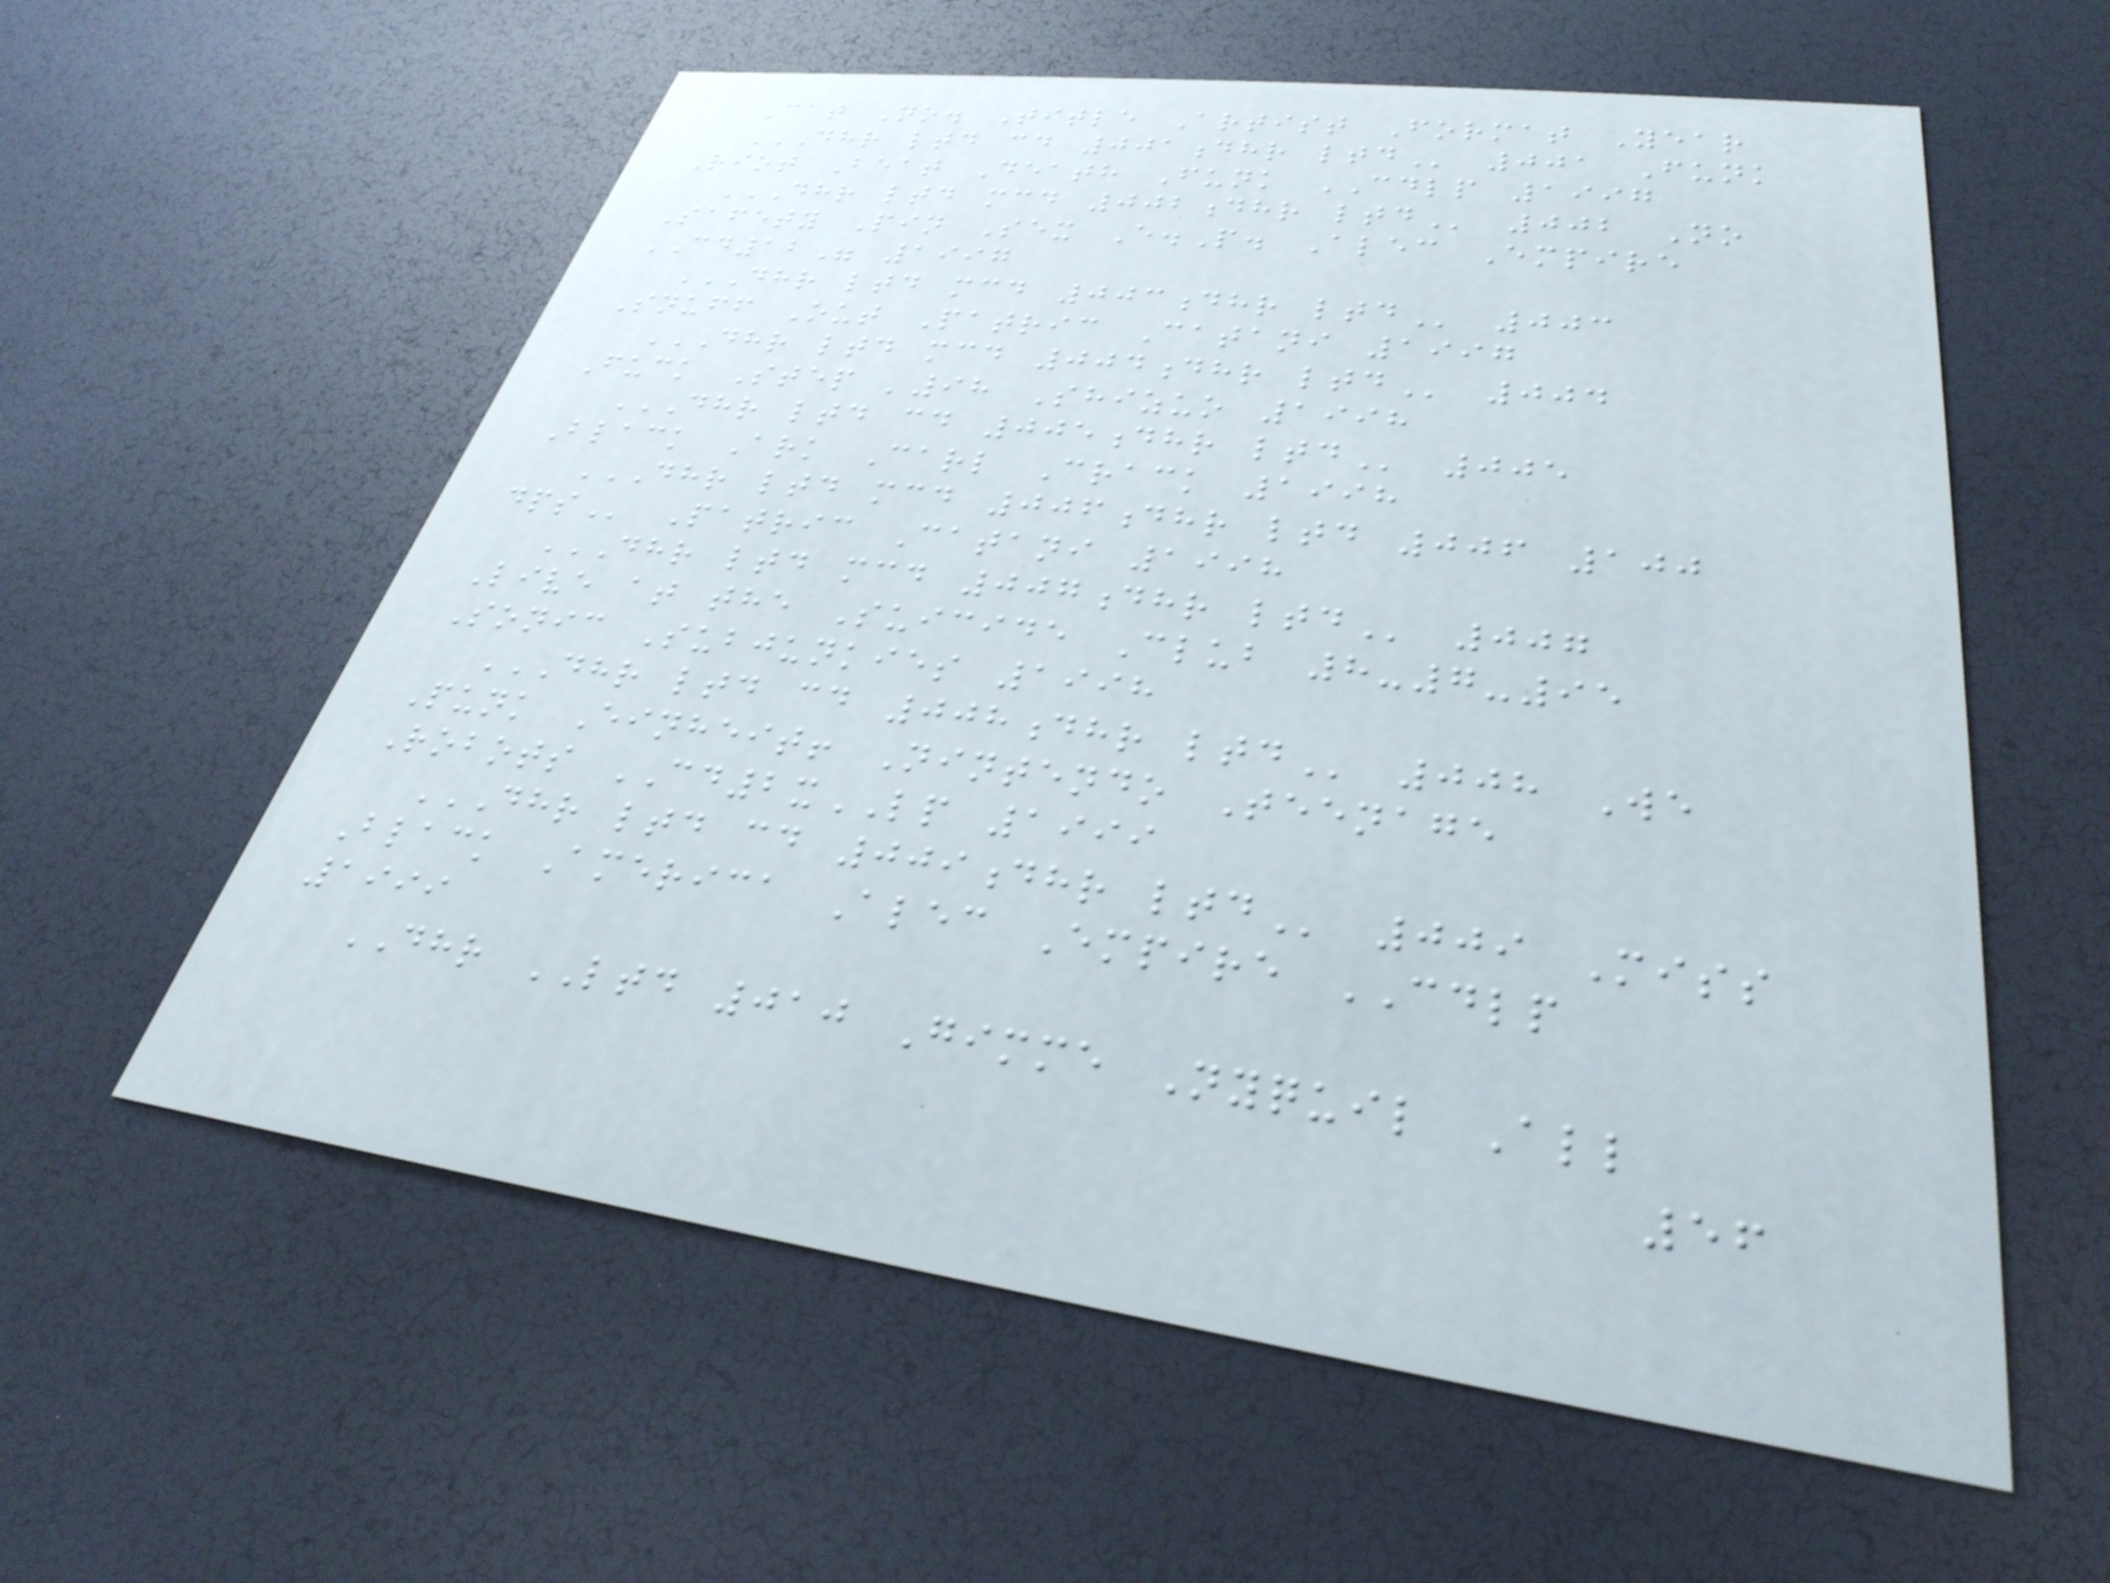Cat No. Title Artist Format Year
DHR LTD CD 001DHR LTD 001 Funk
Riot Beat Death Funk CDLP 1997
DHR LTD MCD 002DHR LTD 002 No
Safety Pin Sex E.P. Alec Empire
CD12" 1997
DHR LTD MCD 003DHR LTD 003
Snuff Out Patric Catani 1997
DHR LTD MCD 004DHR LTD 004
Fuck Step '98 Shizuo 1998
DHR LTD CD 005DHR LTD 005
Black Ark Carl Crack 1998
DHR LTD MCD 006DHR LTD 006 100
DPS Patric Catani 1998
DHR LTD MCD 007DHR LTD 007
Live at the Suicide Club 8-7-95
Sonic Subjunkies 1998
DHR LTD CD 008DHR LTD 008 We
Punk Einheit! Nintendo Teenage
Robots CD2xLP 1999
DHR LTD CD 009DHR LTD 009 Miss
Black America Alec Empire CDLP
1999
DHR LTD 010 Gimme Nyquil All
56
